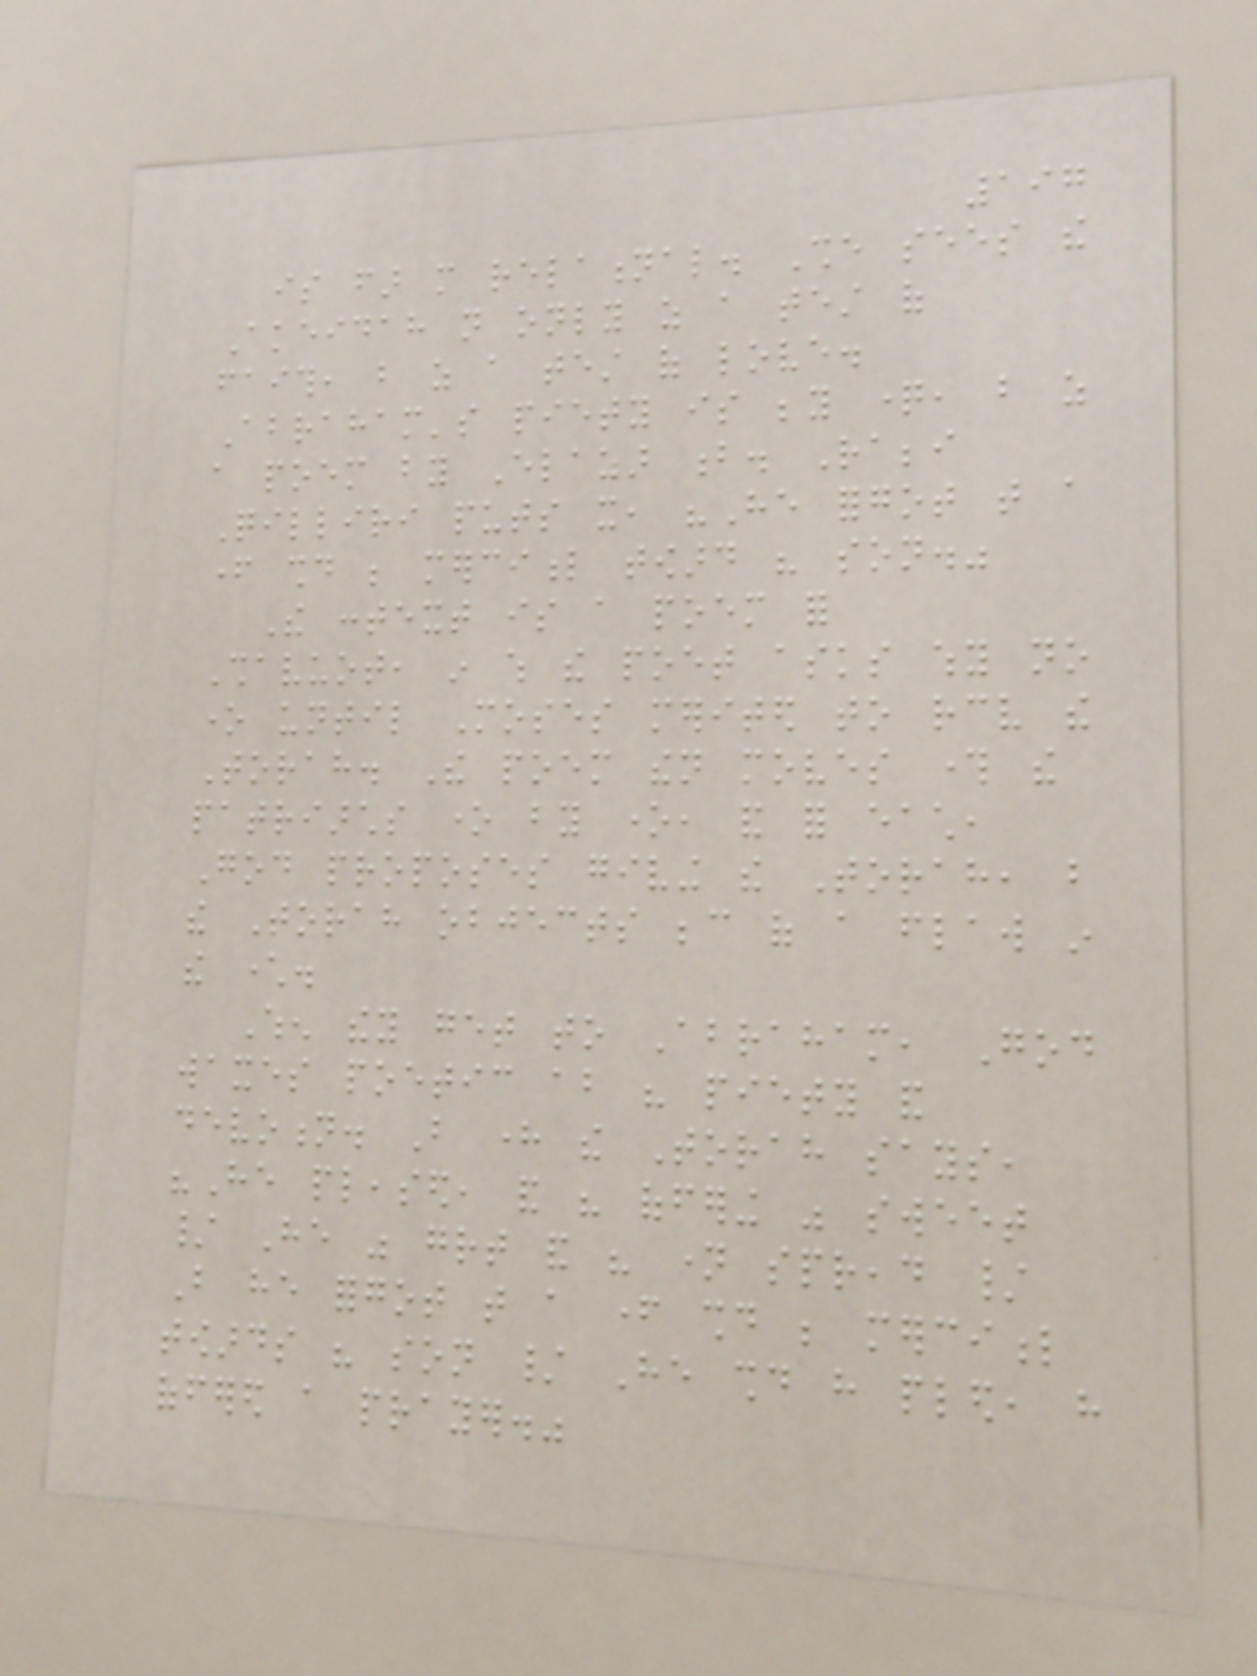197
is far more relational. She sees the
Akeidah not only as a test of
faith, but as a test of love.
Abraham's piety is beyond question, but as
a poem by Elazar b. Rabbi
Qilliri puts it, "He forgot that a
father should be merciful toward his son."
The context is a poem for
Shavuot, in which the poet asks why no
one until Moses merited to receive the
Torah. The poem then moves through the
patriarchs one by one, and for each,
God proposes giving the Torah, but
the Torah objects because of a flaw in
the character.
When they get to Abraham, God
waxes poetic about his piety and
devotion. But here the Torah says,
"He pleased, and his offering was sweet
/ He was great and his name spread /
But he forgot that a father should be merciful
towards his son / He should have pled, have
offered a prayer."
